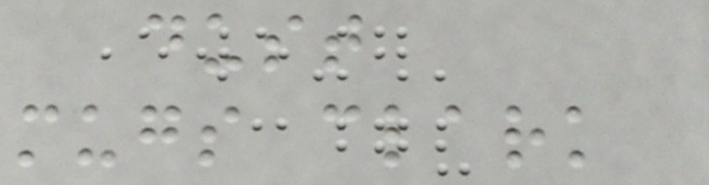dust
mugs clark
